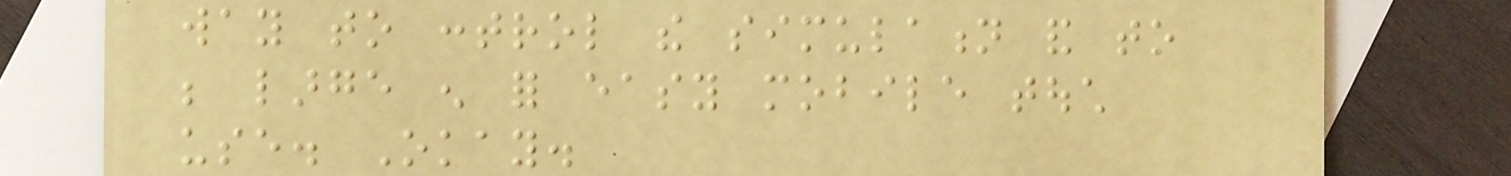way to control the simulation and to
be large enough for easy mobile touch
use. Okay.
